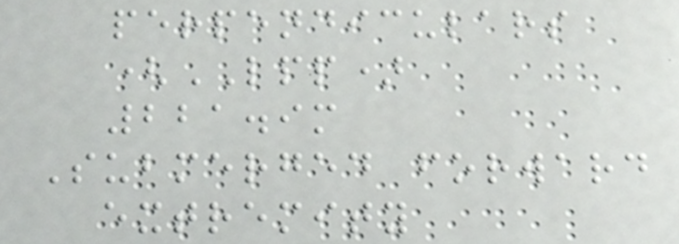perpendiculars
(LPP)
221.9m
Submerged forward
extremity
